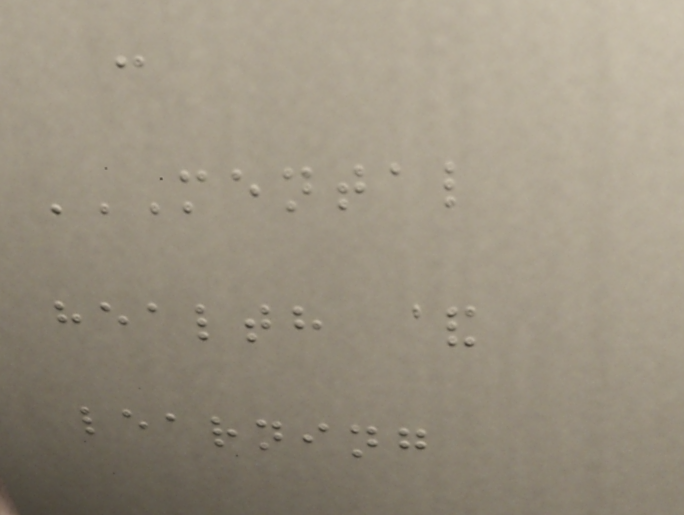-
MENTAL
HEALTH &
LEARNING
